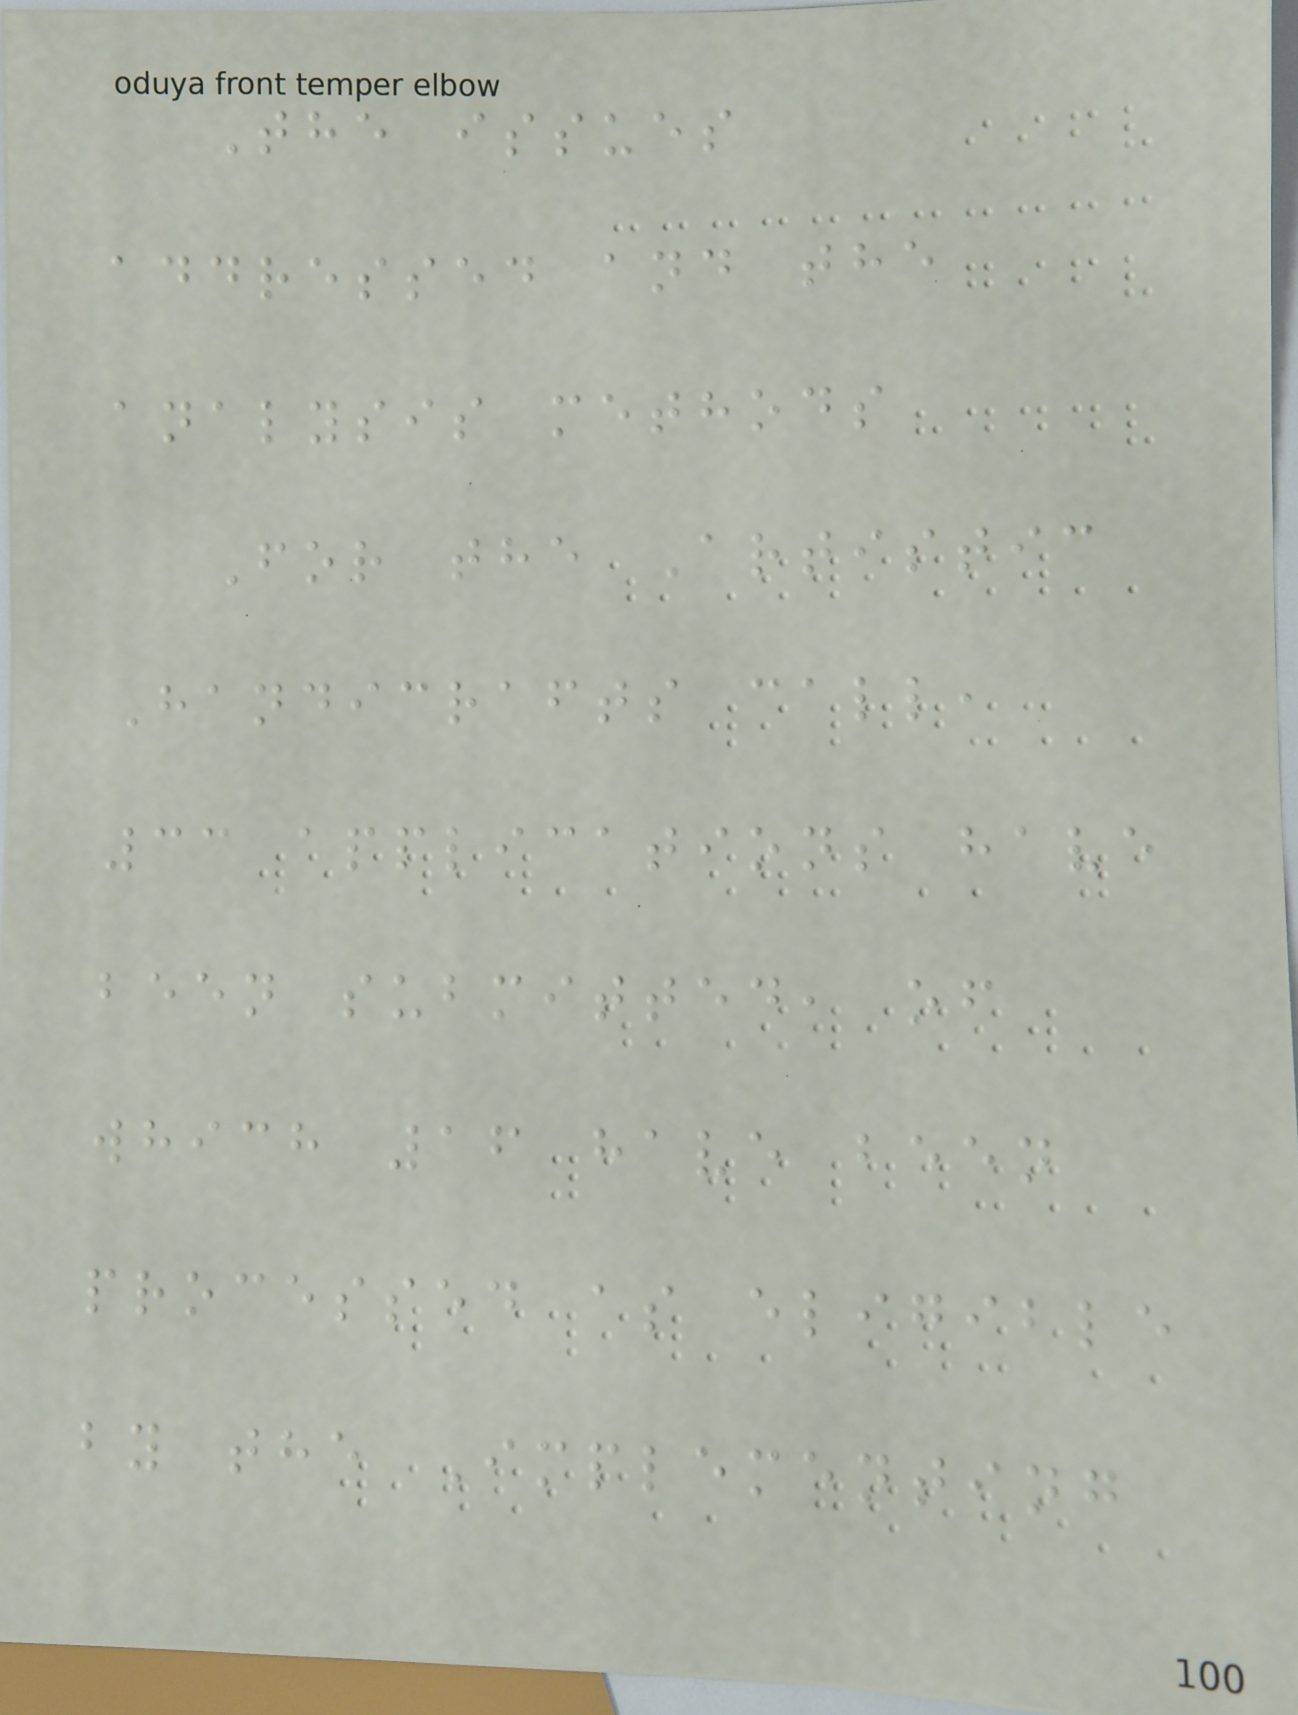The issues
addressed and the
analysis methods
For the Artistic
Handicrafts call,
33 applications have
been submitted, of
which 16 have been
processed as eligible
by the Implementing
